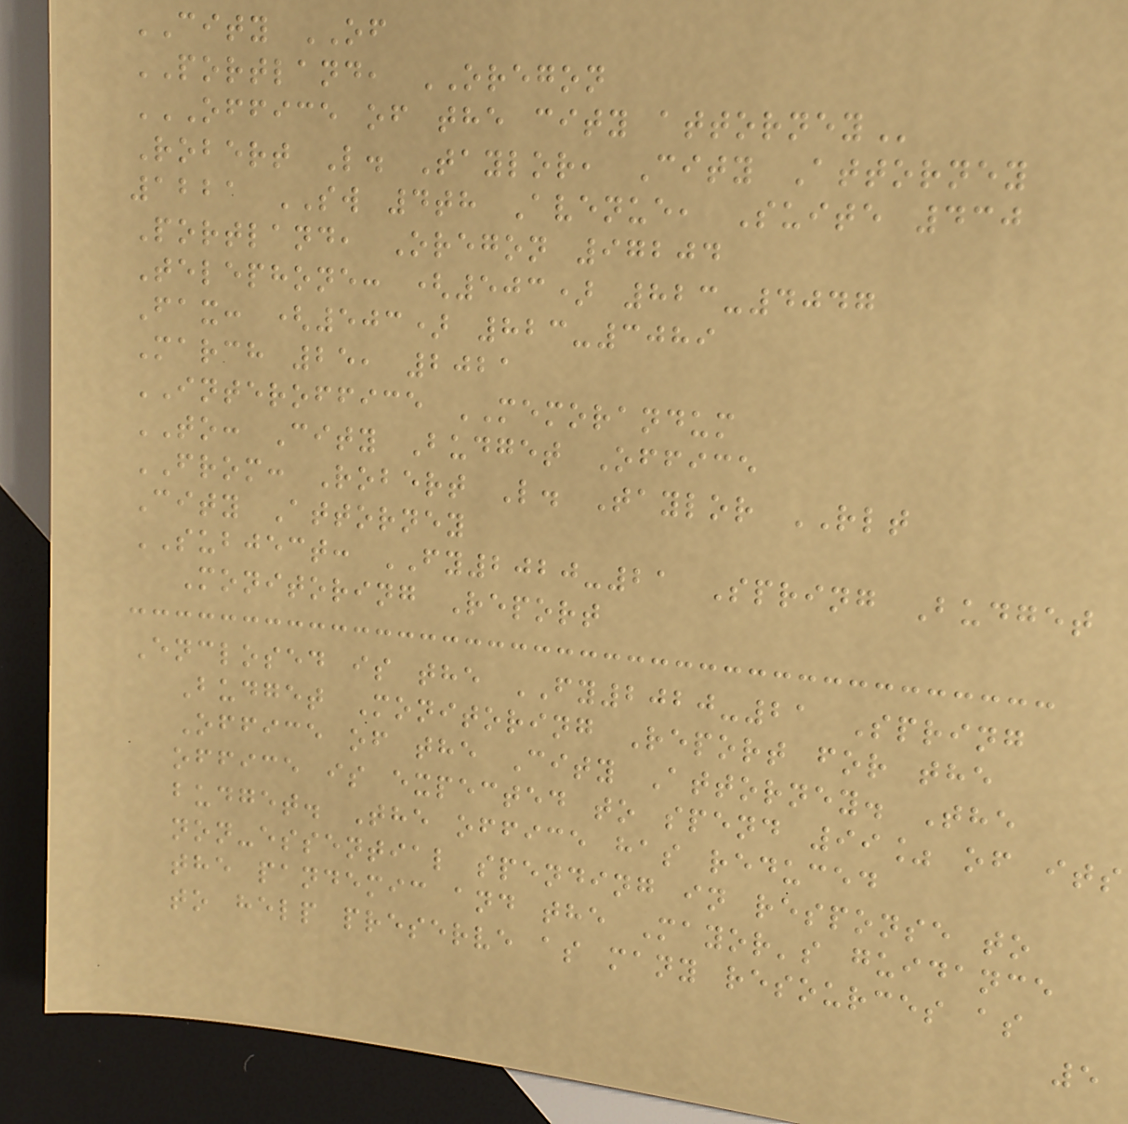CITY OF
PORTLAND, OREGON
OFFICE OF THE CITY ATTORNEY
Robert L. Taylor, City Attorney
1221 SW 4th Avenue, Suite 430
Portland, Oregon 97204
Telephone: (503) 823-4047
Fax: (503) 823-3089
March 25, 2021
INTEROFFICE MEMORANDUM
TO: City Budget Office
FROM: Robert L. Taylor RLT
City Attorney
SUBJECT: FY2020-21 Spring Budget
Monitoring Report
Enclosed is the FY2020-21 Spring
Budget Monitoring Report for the
Office of the City Attorney. The
office is expected to spend 99% of its
budget. The office has reduced
non-essential spending in response to
the pandemic and the Mayor's guidance
to help preserve as many resources as
5
